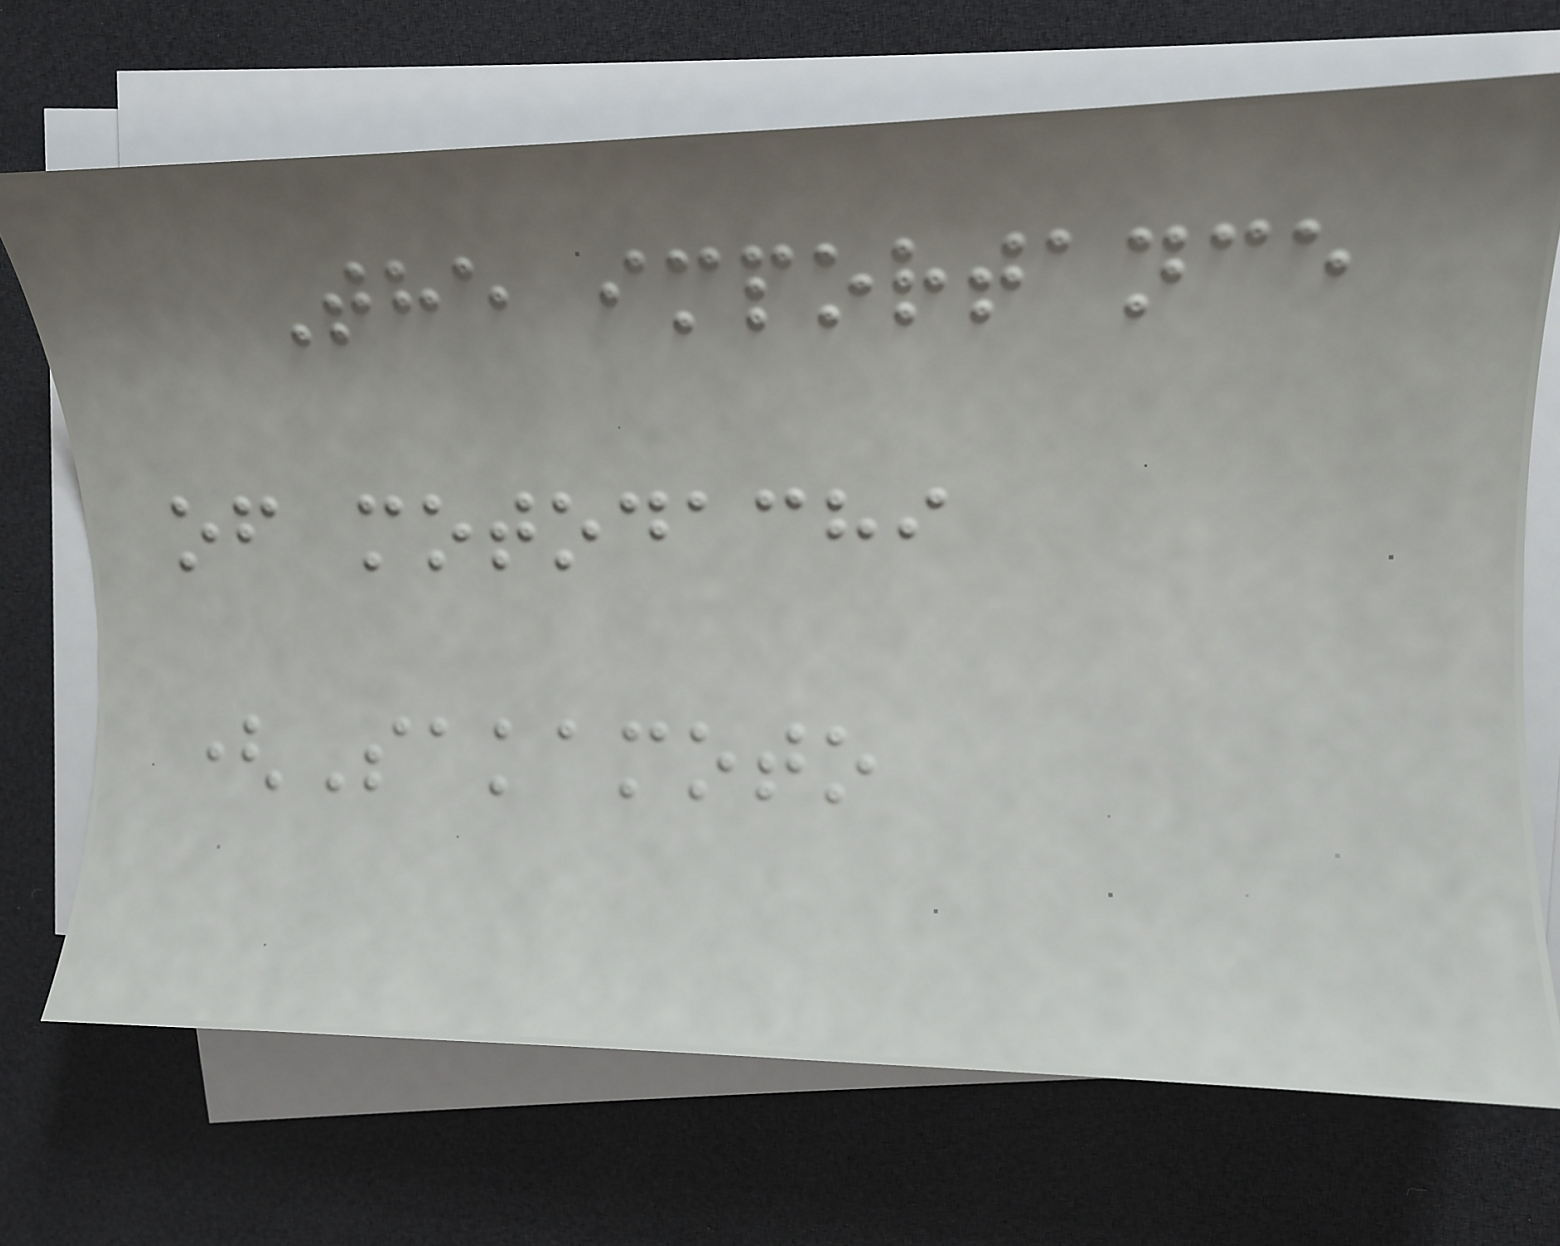The importance
of motodachi
(Sakamoto
